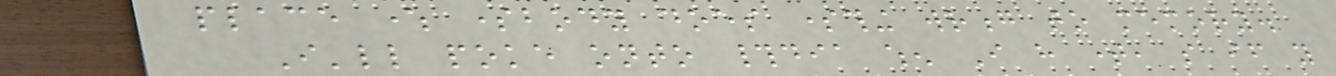place where somebody does something wrong to memory.
I'll poke onto #dia when I have time, so if you
